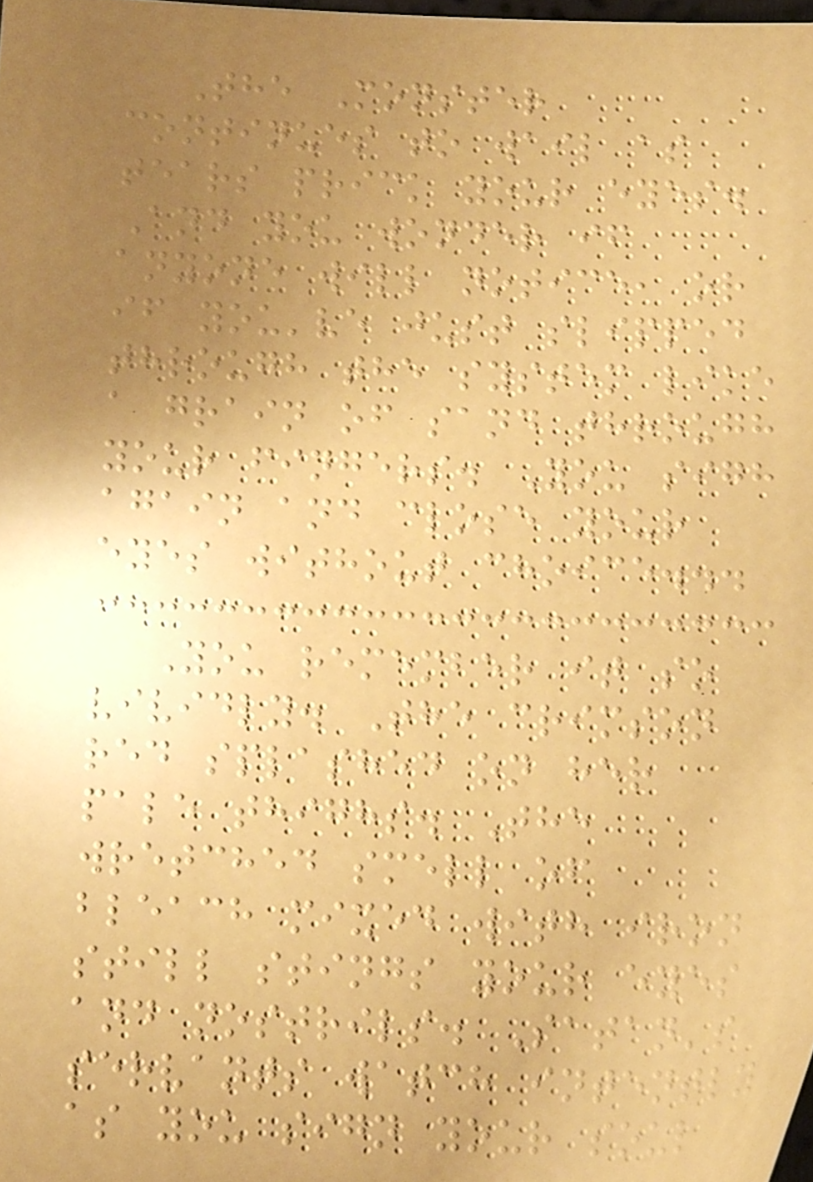The Monster
continues to wail as
tears prick your eyes.
And you wonder if
anyone will notice, or
if you've just slipped
through the system like
a grain of sand through
your fingers. You sigh
again and close your
eyes without choice...
You remember it so
vividly. The crimson
red splashed on her
pale thighs. The
wretched smell of
bleach mixed with iron
still stings your eyes
and nostrils. Satan's
servants watch intently
as you sign your soul
